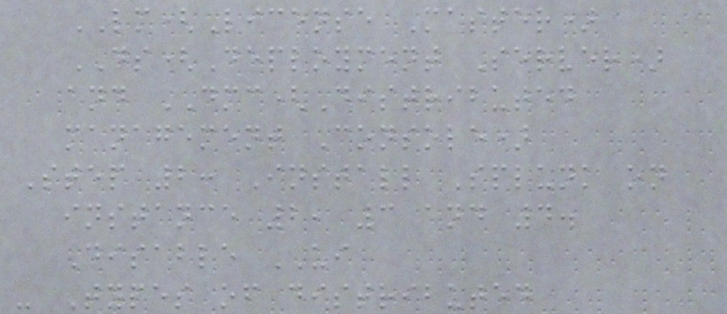LM(License Master)
DS(Deployment Server)
and DMC(Distributed
management Console)
Step 2: Install Splunk on
instance 2, 3 and 4.
Disable UI
- Types of distributed
